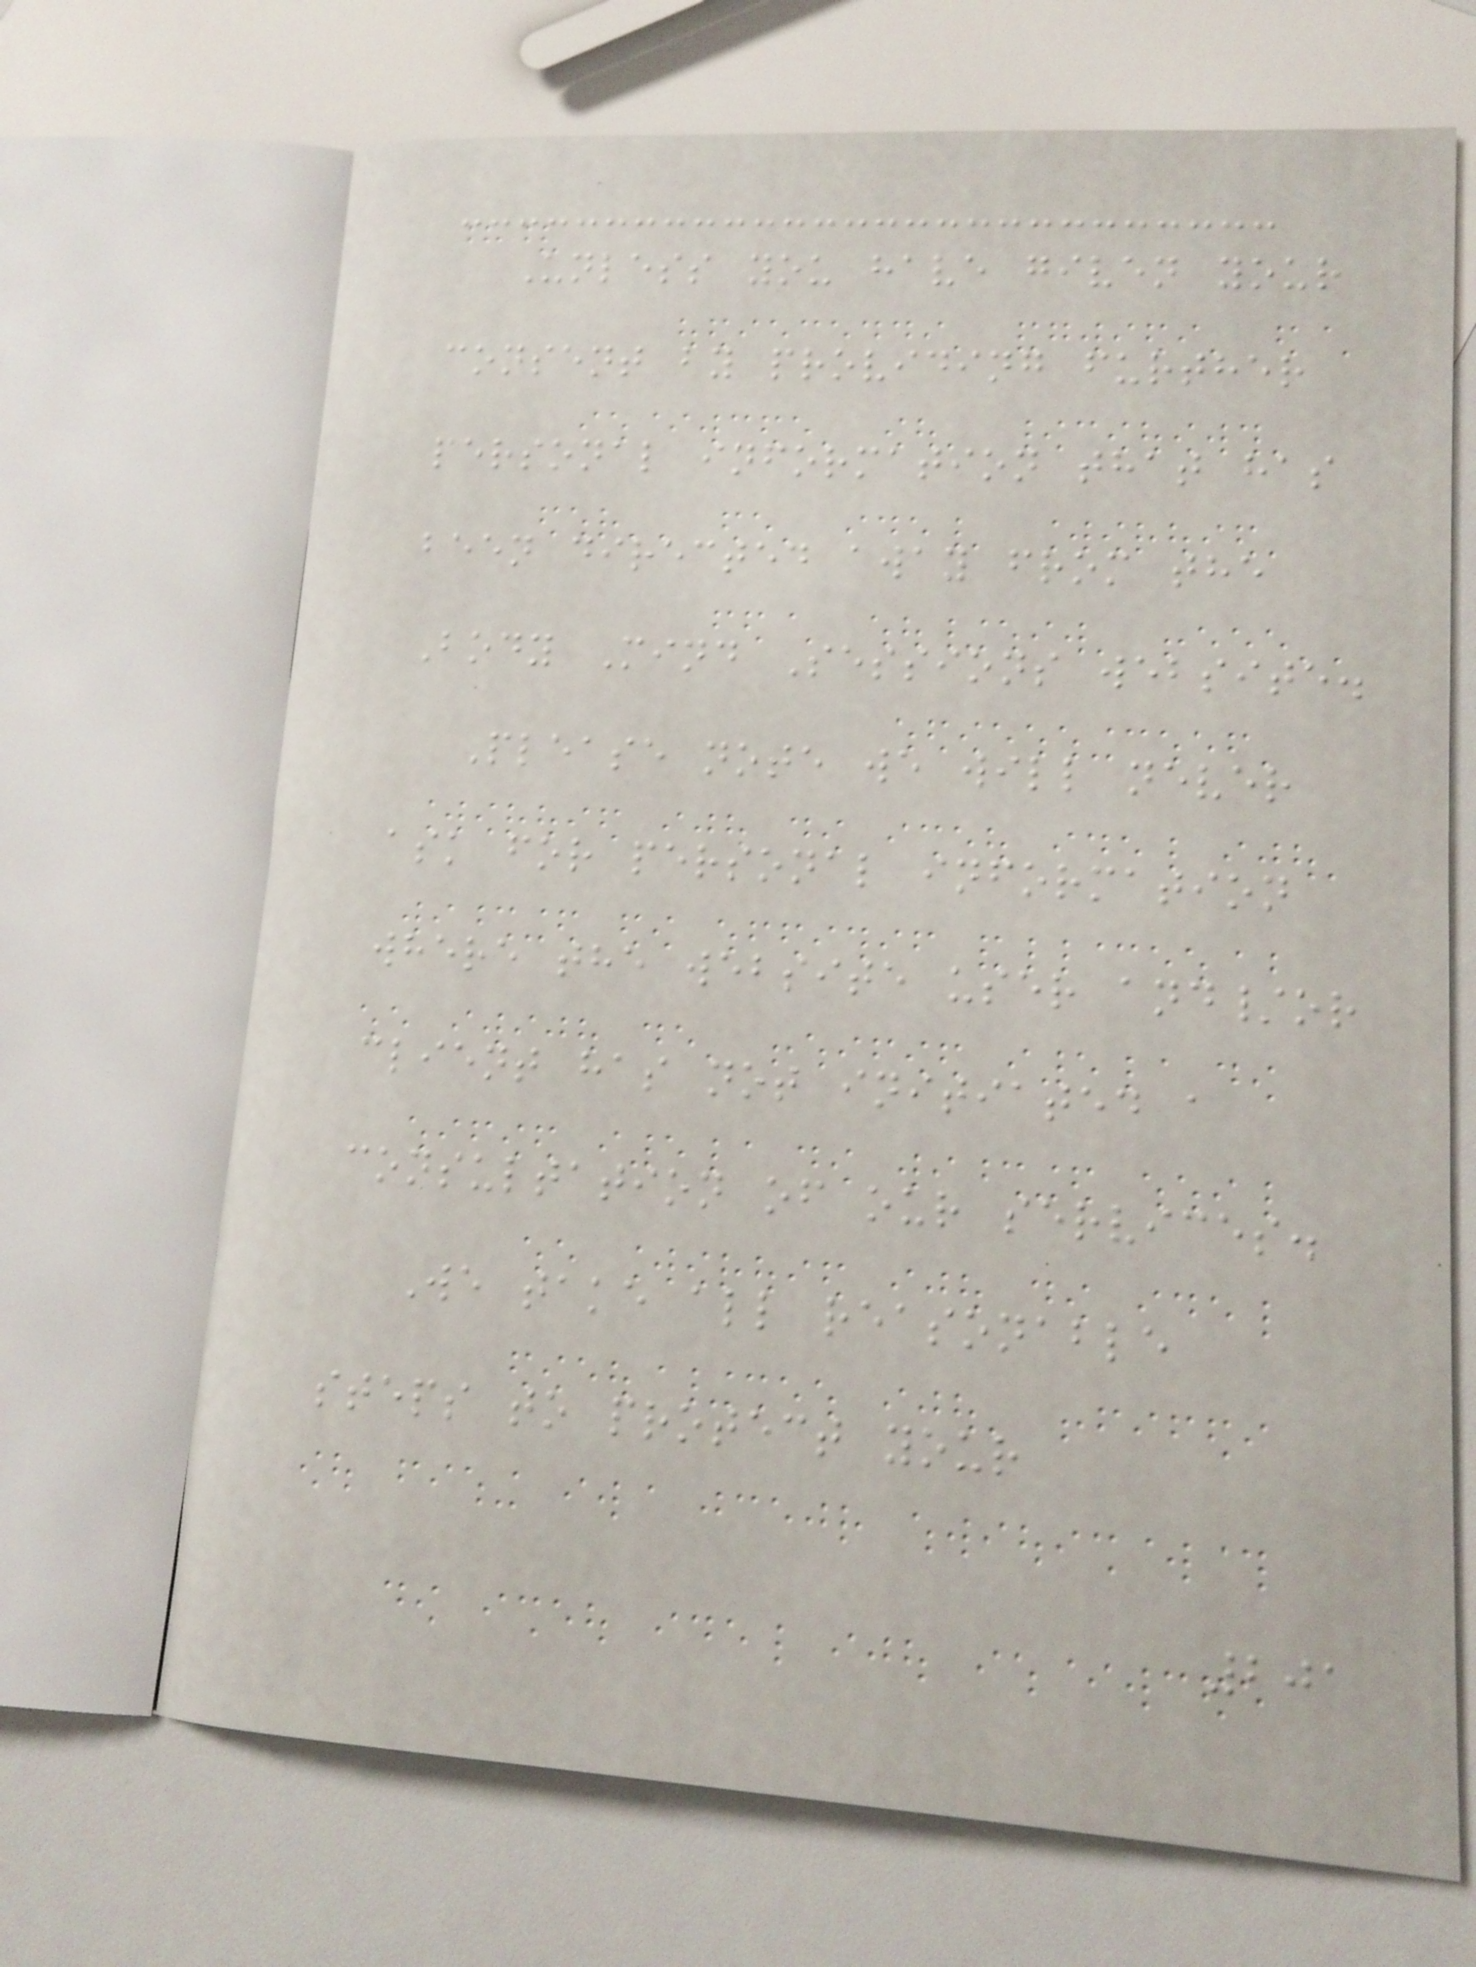Unless you have given your
consent by providing further
personal information that has
been directed away from the
Body Mind Sessions website.
Please note we will never
ask for personal information
where the website user and/or
client has not initiated a
consultation of our services.
We take all reasonable
steps to protect your
201
